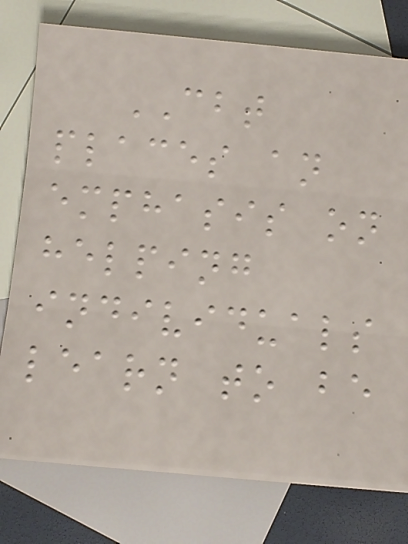CBT
places an
emphasis on
helping
individuals
learn to be
